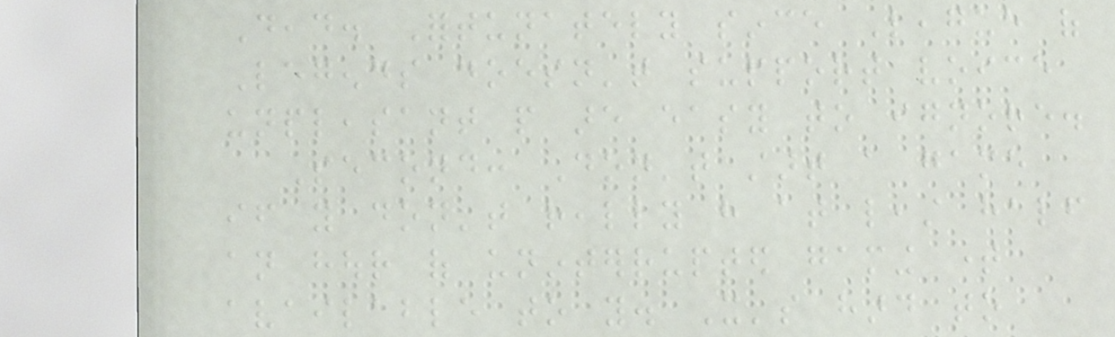Dead. Fortunately since League of
Legends doesn't support voice
unpleasant people are easy to ignore.
Second: Don't start a game
if you don't really have at least half
an hour of uninterrupted gaming time
available to you. It's hard to
